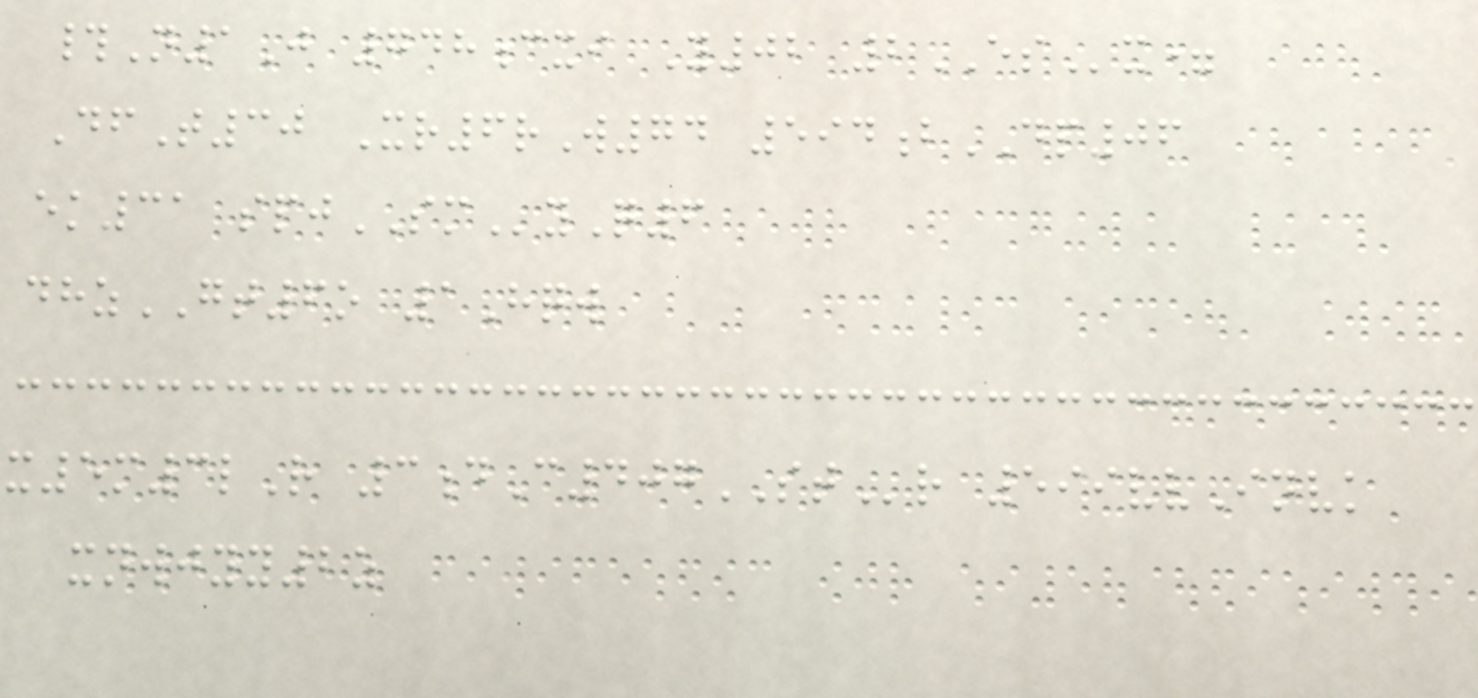#N1J 748cxi Y02 2ESx=
DfT30 Xr6rW74 594bDP06
ek31 spjSMyQ6
dhzGT6o 1Hqw
x5m3lR 3dC407STr 599vvInvk
xnwjyy2z
